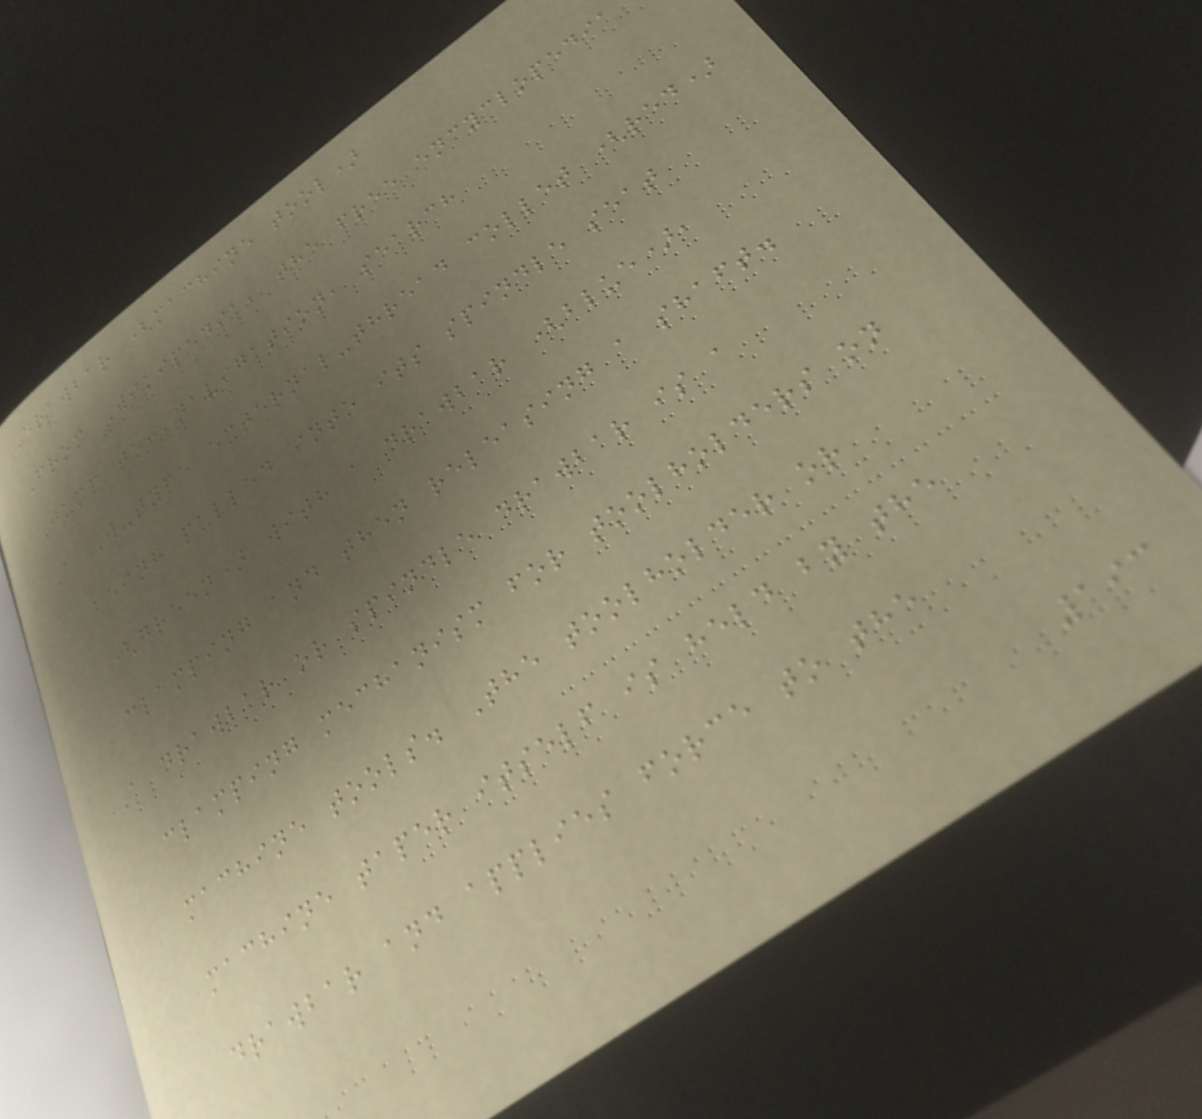Drawbar (machine tool)
From Wikipedia, the free encyclopedia
Jump to: navigation, search
A W-type external-thread collet (red)
being pulled into its spindle seat
(green) with a drawbar (blue),
clamping and then releasing a shaft.
A drawbar or spindle drawbar is a
clamping mechanism for toolholders on
machine tools. The toolholder or
machine taper itself is held by the
drawbar and applies force to the
193
